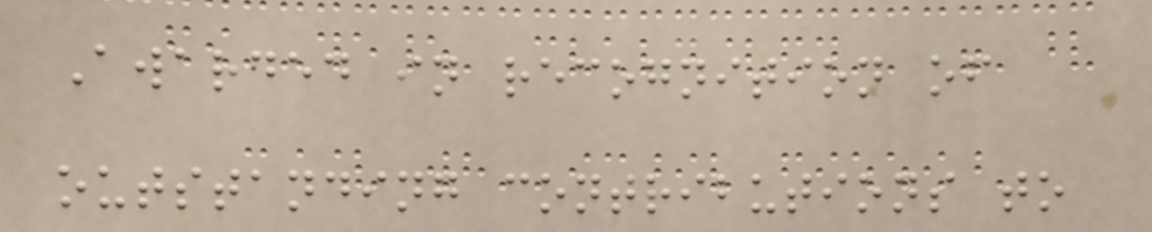Awarded in recognition of
outstanding contributions to
